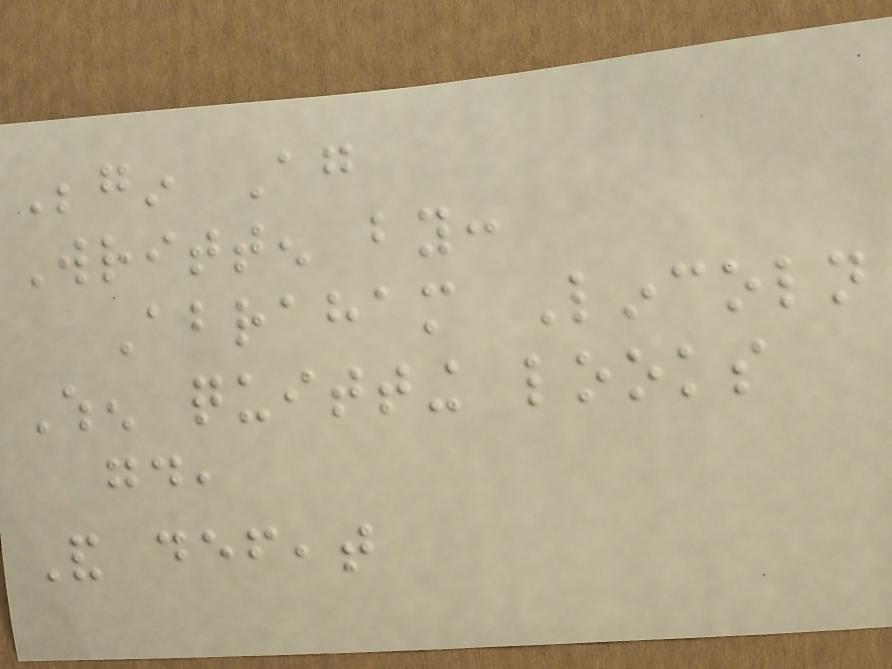Begin Again
Written by:
Abraham Lincoln
When quitting looks
good,
And defeat
